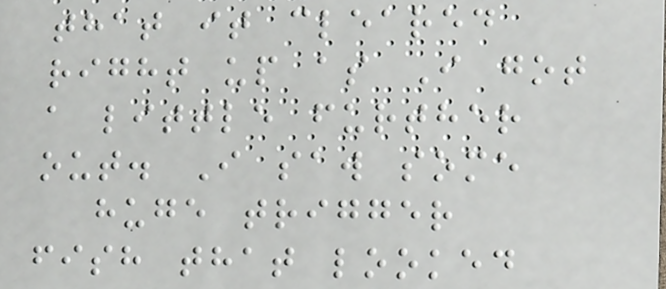that it cleared
right up as I got
a little further
out. I saw some
huge trigger
fish that looked
